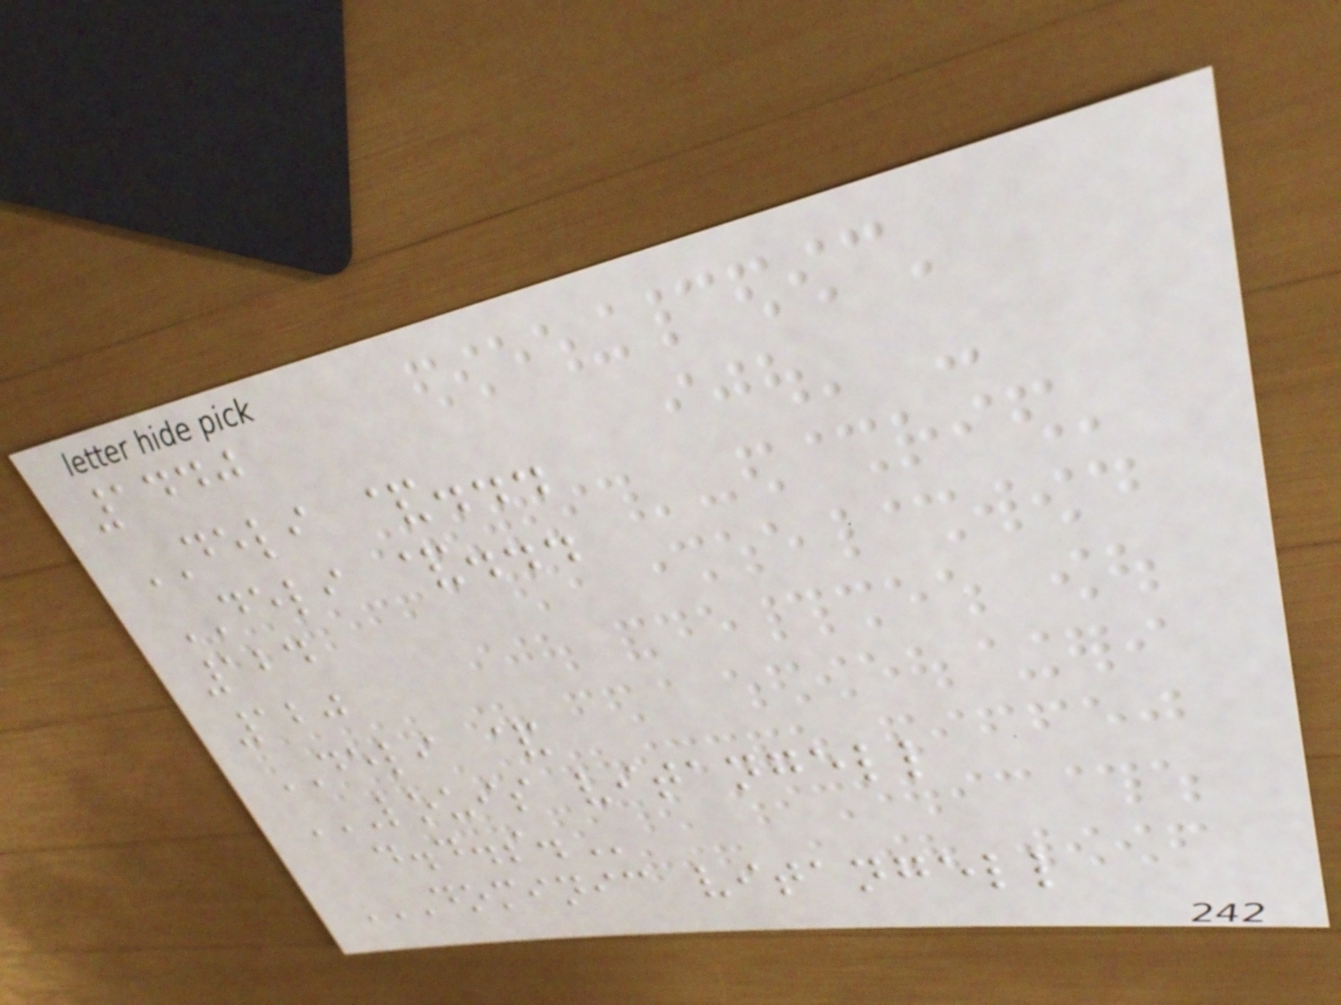1440
DELI &...
DELI &...
124
120
DELI &
LOUIS VITANGELL
D.D.S.
DOMINIC VITANGELL
